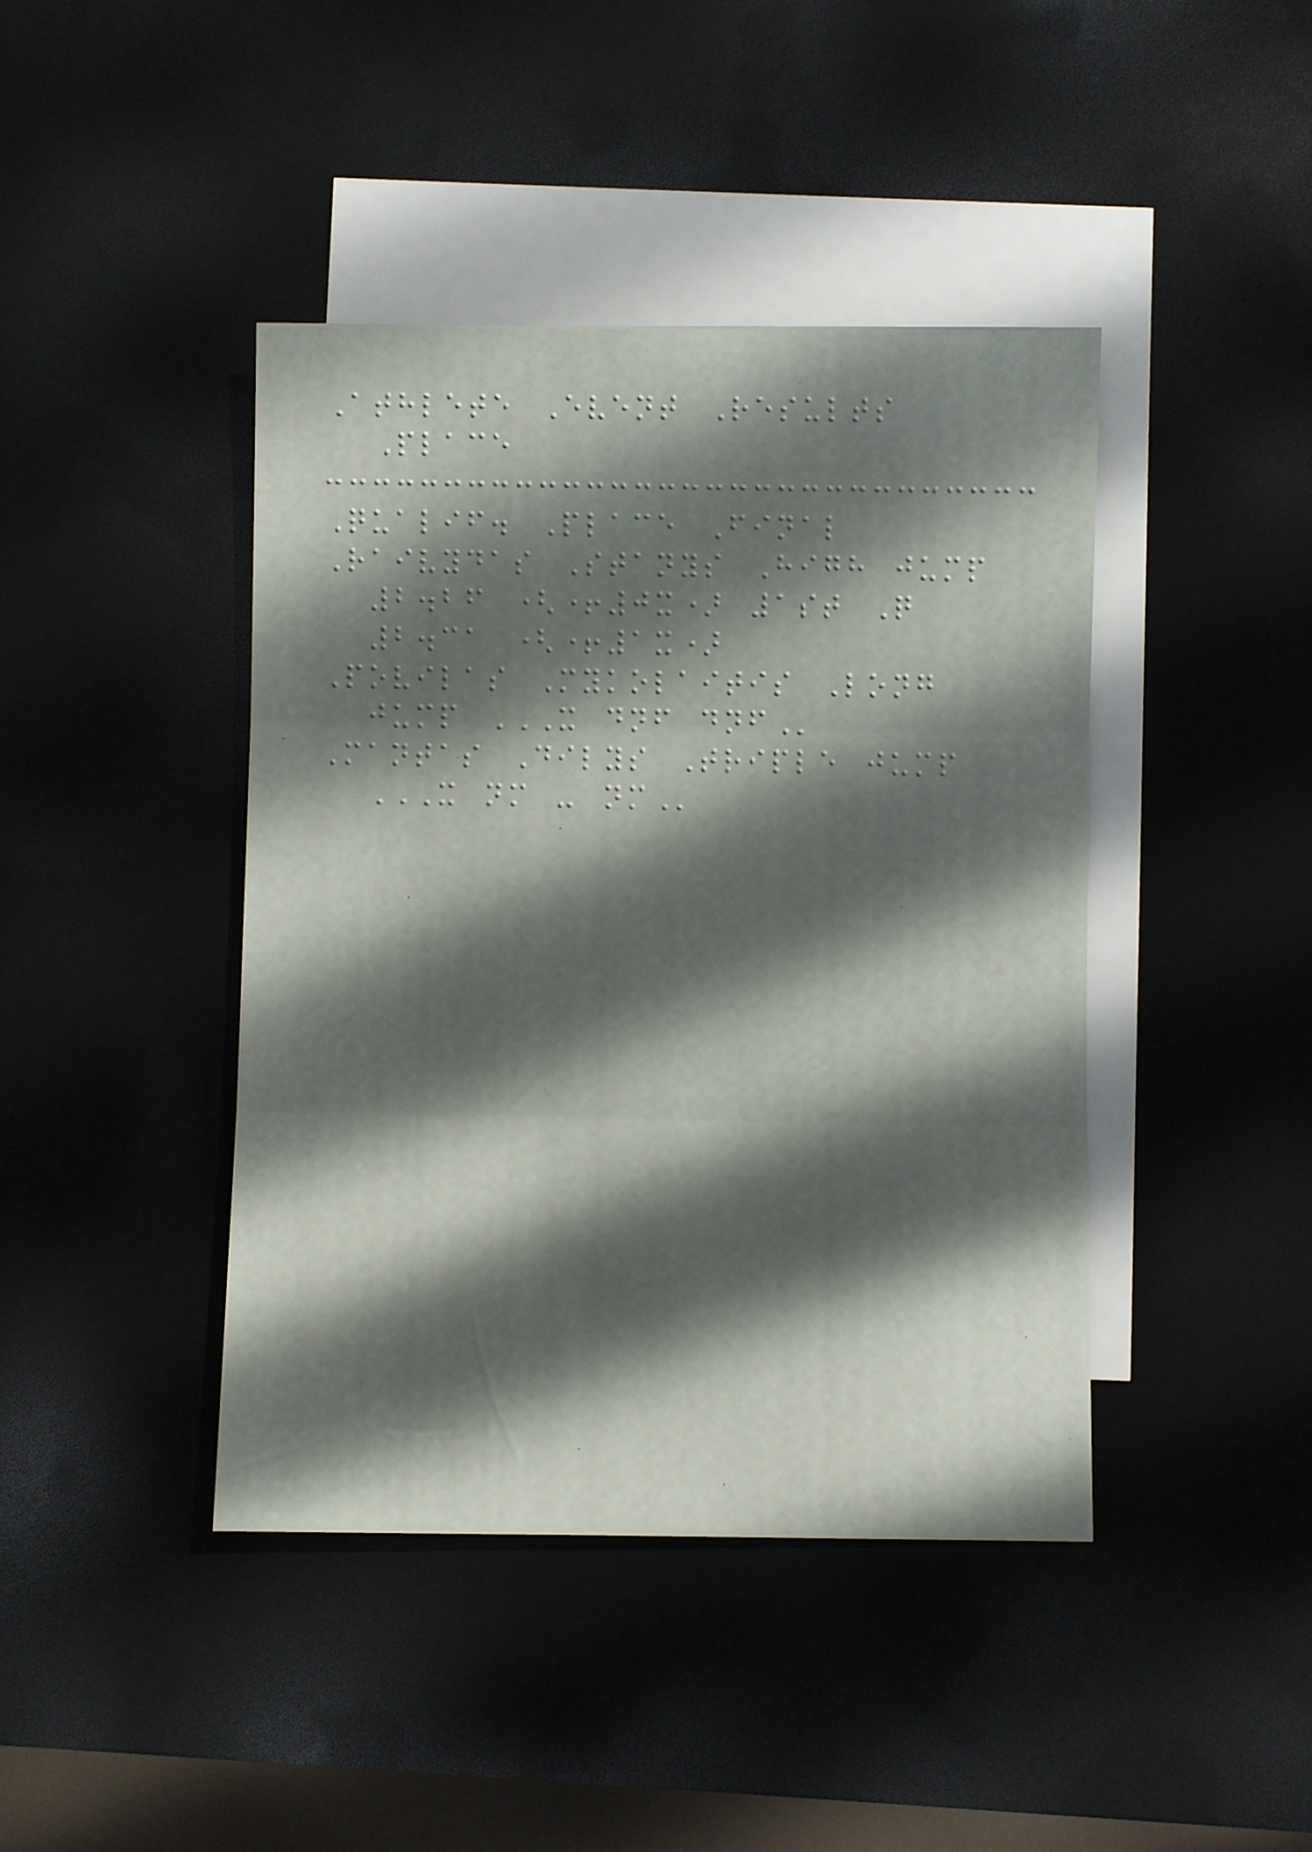Athlete Event Results
Place
Qualif. Place Final
Raivydas Stanys High jump
2.26 (+0x) 1st Q
2.31 (+1x)
Povilas Mykolaitis Long
jump X DNF DNF
Mantas Dilys Triple jump
X NM - NM
